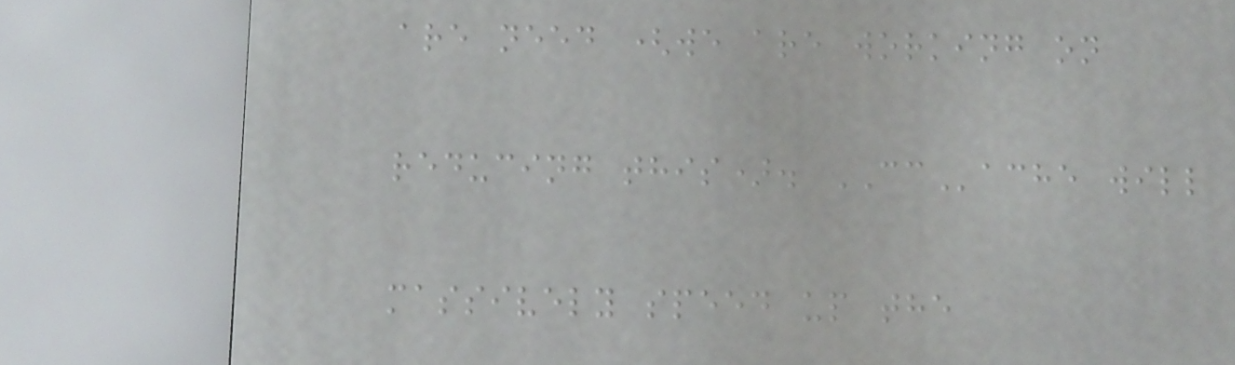are need (we are working on
reducing this). CCache will
massively speed up the
